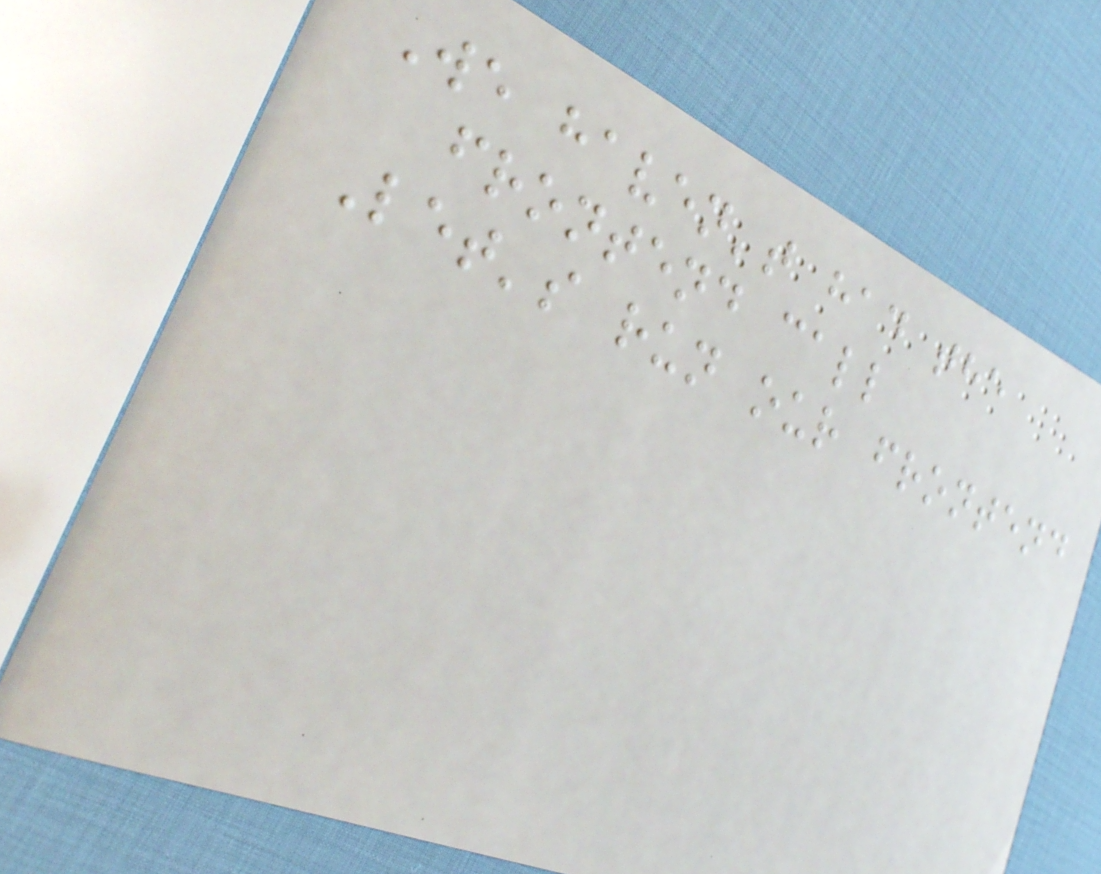We haven't had the
frontend call
Let's run our frontend
